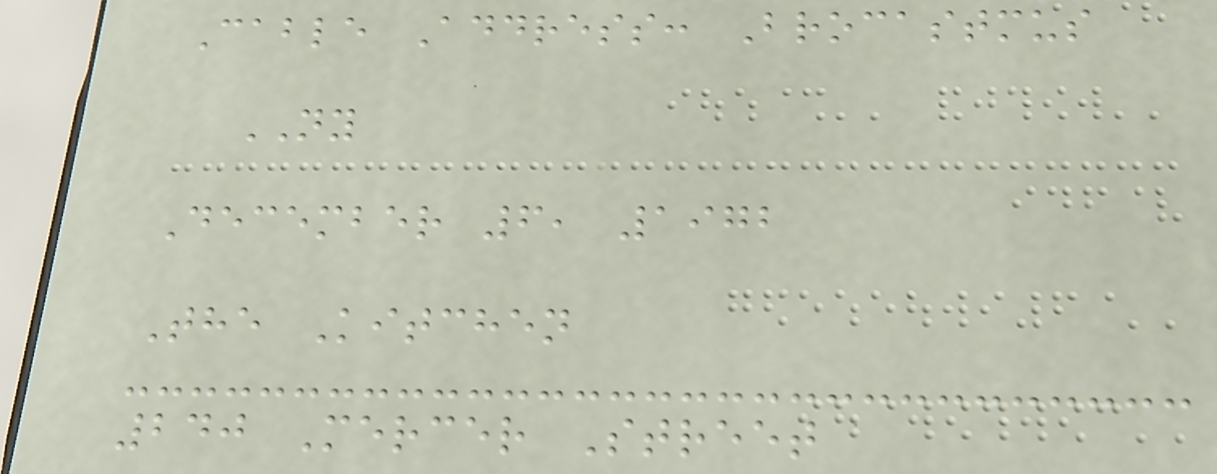Cable Address: Brocastmus
NY
December 6, 1972
The Kitchen
240 Mercer Street
